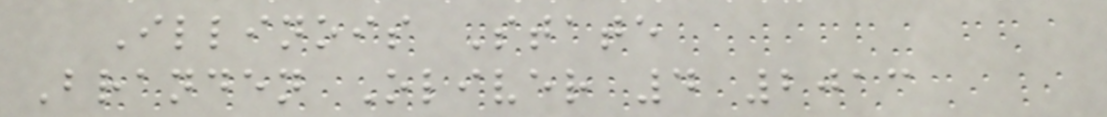Illinois State
Branden Oliver 4 2013
